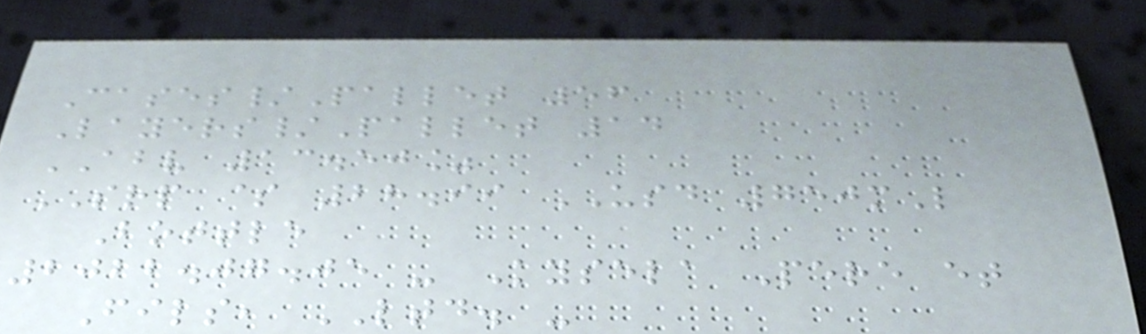Cases/Pallet 56
Layers/Pallet 14
ABV 13.50%
SRP $ 28.99 USD 750mL
Bottle
2022.07.05 - Kysela Pere et
Fils, LTD. -
